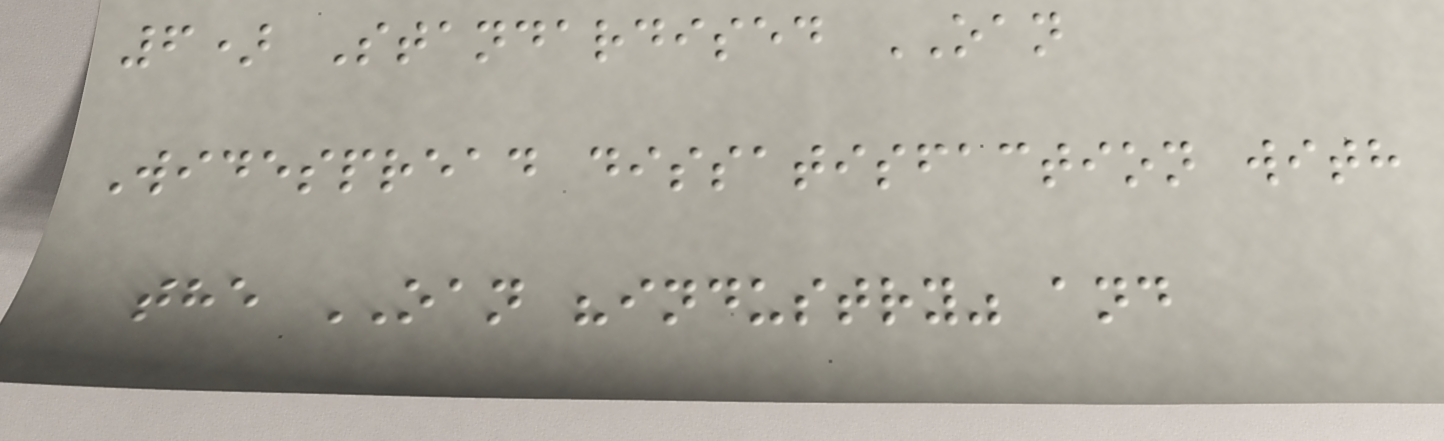6) Standardised OAN
Widespread dissatisfaction with
the OAN "industry" and
